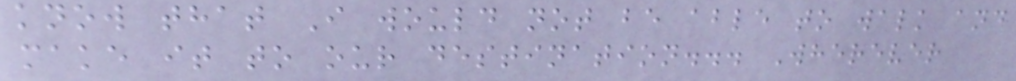know that I would not be able to walk and
make it to our destination... Wherever
